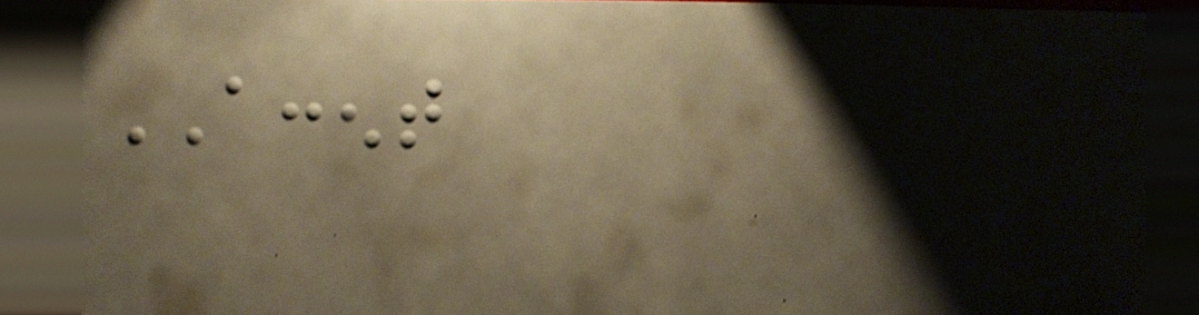ACCENT
